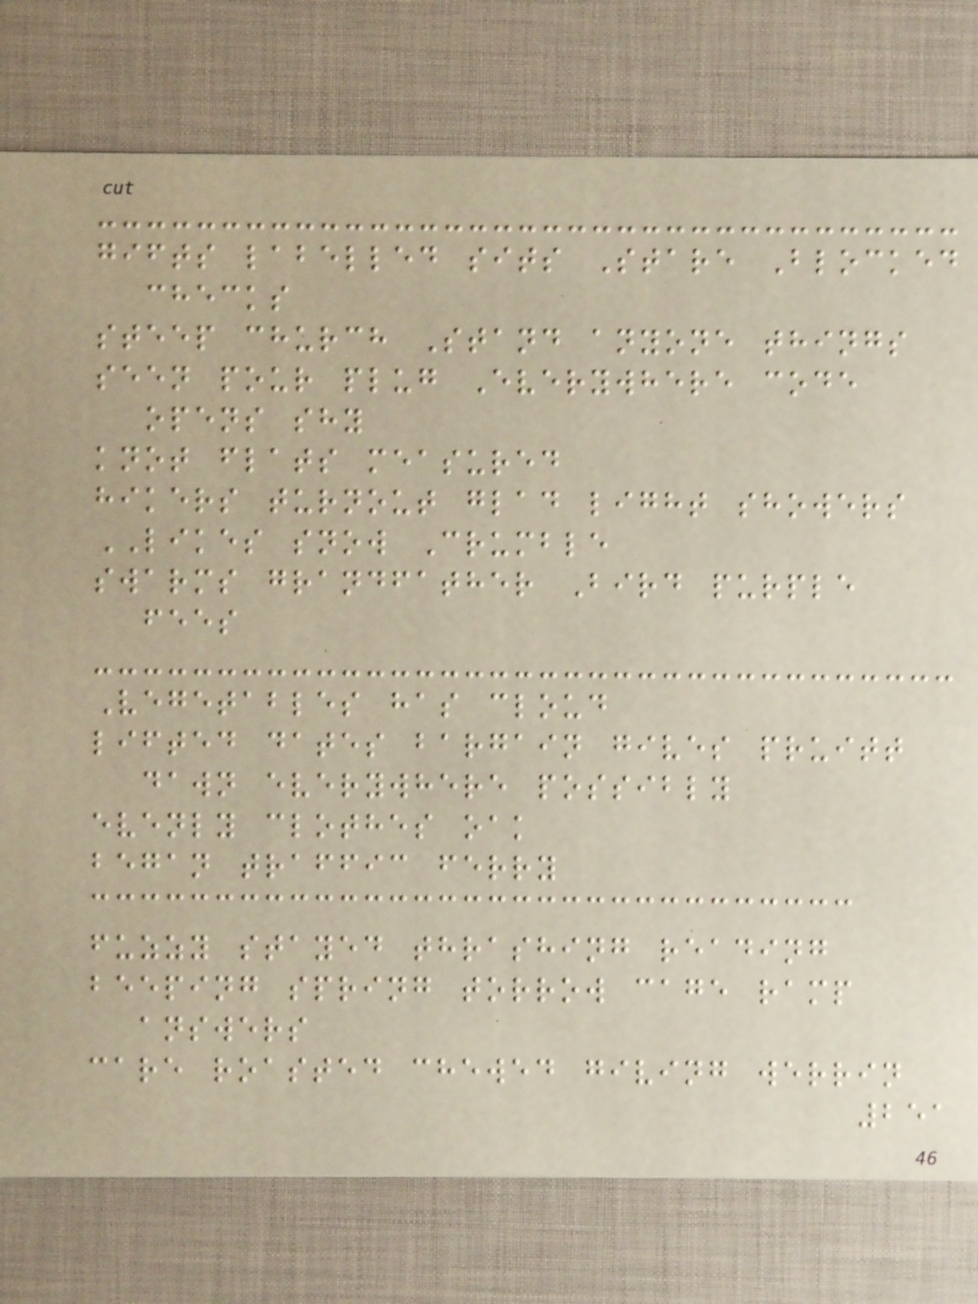gifts labelled sits Stare Blocked
checks
steep church Stand anyone things
seen pour plug Everywhere code
opens shy
knot flats measured
hikers turnout glad light showers
LIKES snow Crumble
swarms grandfather Bird purple
fees
Vegetables has cloud
lifted dates bargain gives pruitt
dawn everywhere possibly
evenly clothes oak
began traffic ferry
fuzzy stayed thrashing reading
beeping spring torrow cage ramp
answers
care roasted chewed giving werrin
251
